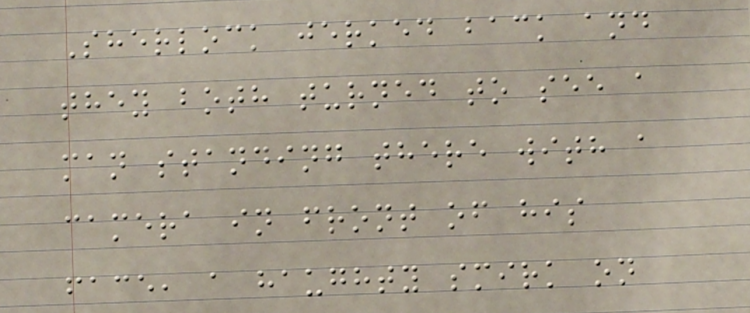Sherlock jerked back and
they both turned to see a
man standing there with a
camera in front of his
face, a haughty smirk on
